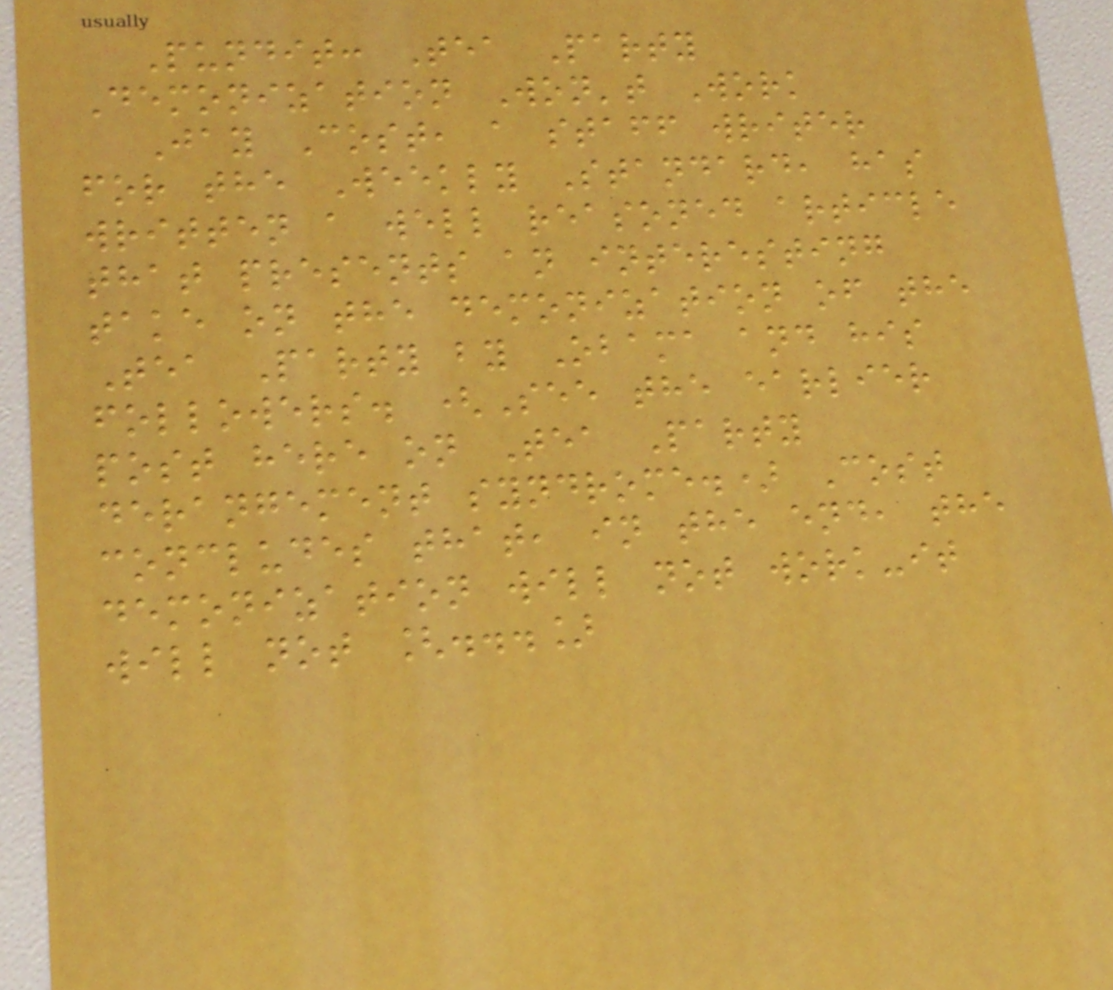Pundit: Tea Party
Demonization Won't Work
Jay Cost, a staff writer
for the Weekly Standard, has
written a well reasoned article
that presents an interesting
take on the demonization of the
Tea Party by Obama and his
followers. (See the earlier
post here on Tea Party
derangement syndrome.) Cost
concludes that, in the end, the
demonization will not work-it
will not [...]
